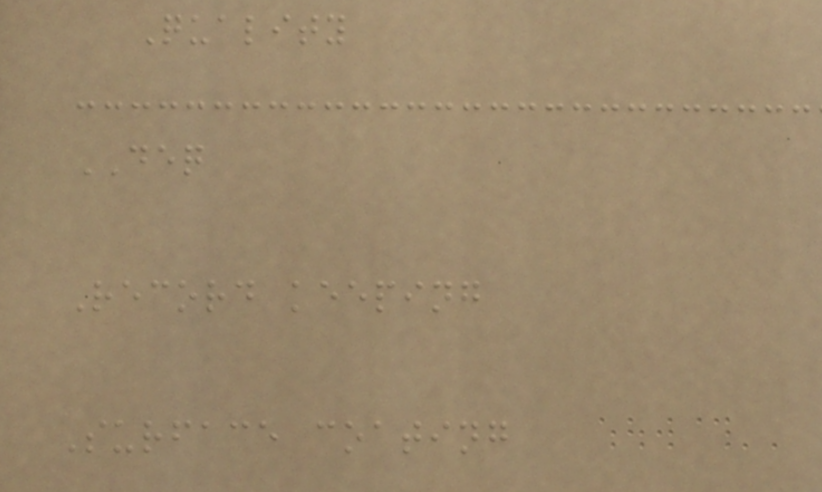Quality
DEQ
Record keeping
Surface coating
